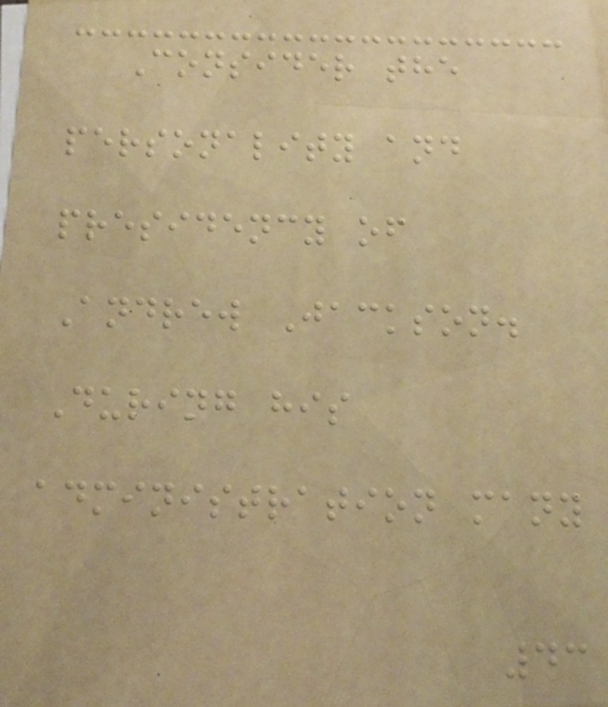Consider the
personality and
presidency of
Andrew Jackson.
During his
administration many
43
